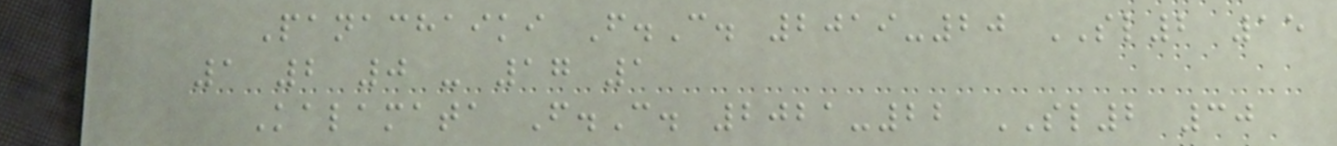Panachaiki F.C. 2019-20 SL2 15
1 2 0 - 17 1
Kalamata F.C. 2021-22 SL2 30
